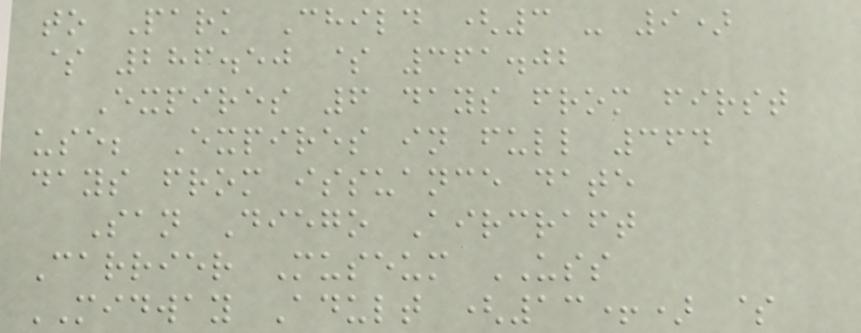to Park Child (3 - 9)
$ 286.50 $ 361.02
Expires 6 days from first
use; Expires in full 364
days from issuance date
San Diego Aircraft
Carrier Museum USS
MIDWAY Adult (13+) $
